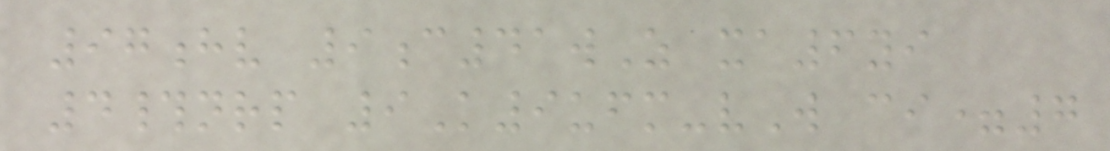97hv 9c41wZ xa6yi
4#nrp 9K9ufm-vW ci=7
